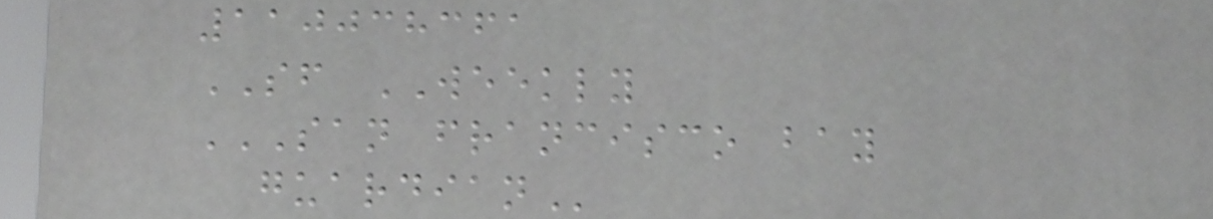110038361
SF WEEKLY
SAN FRANCISCO BAY
GUARDIAN
